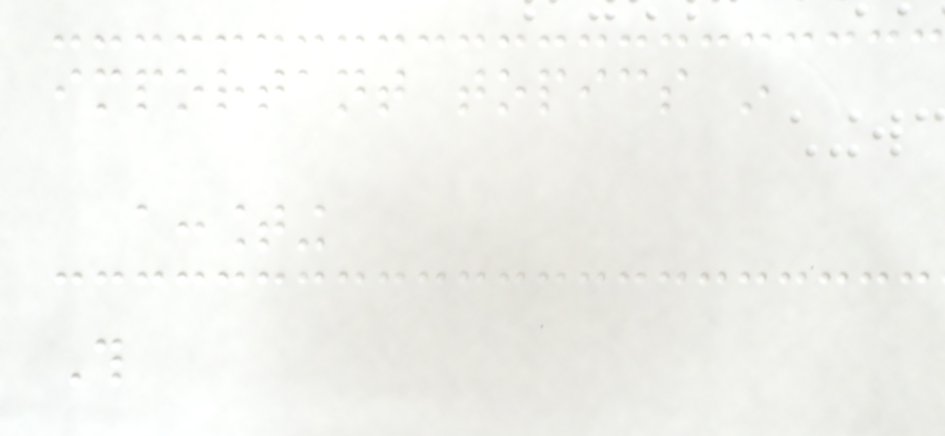important topics in
accounting
This
